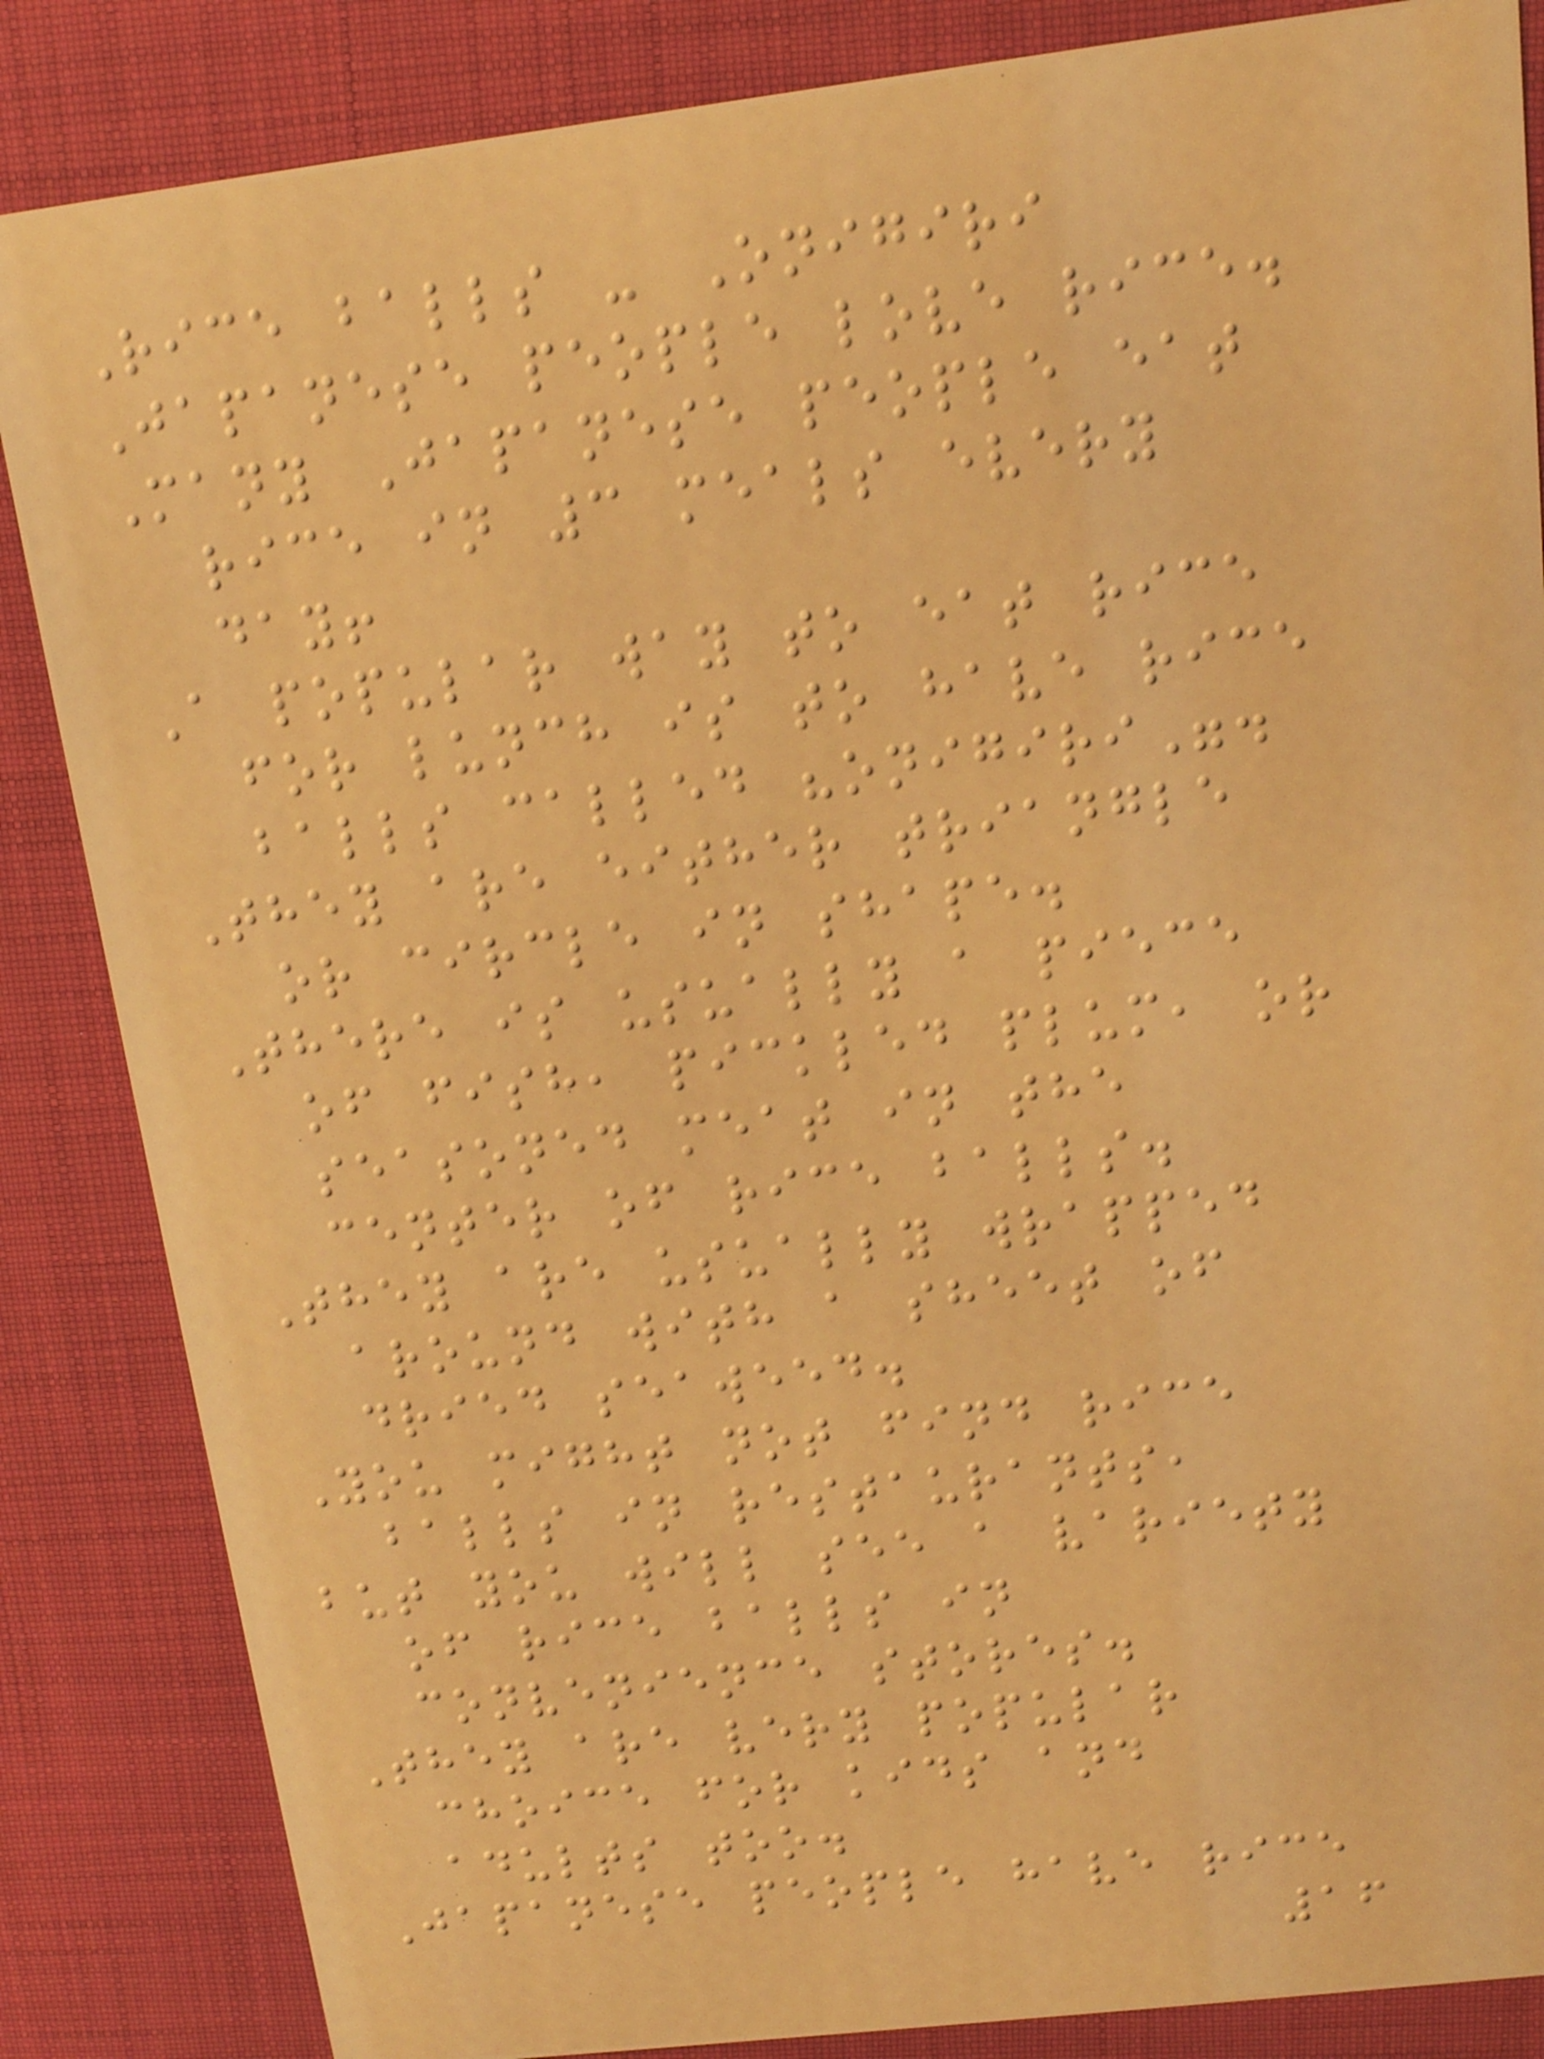Rice balls - Onigiri
Japanese people love rice.
Many Japanese people eat
rice in 3 meals every
day!
A popular way to eat rice
for lunch is to have rice
balls called "onigiri".
They are either triangle
or circle in shape.
There is usually a piece
of fish, pickled plum, or
seasoned meat in the
center of rice balls.
They are usually wrapped
around with a sheet of
dried seaweed.
You might not find rice
balls in restaurants,
but you will see a variety
of rice balls in
convenience stores.
They are very popular
choice for kids and
adults too.
Japanese people have rice
16
